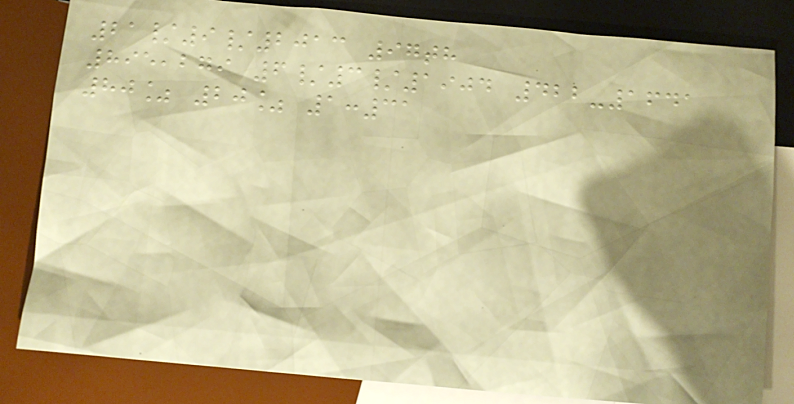21/9/2013 97th
895,279 6/3/1904 422-1641
80% 20% 1:31
